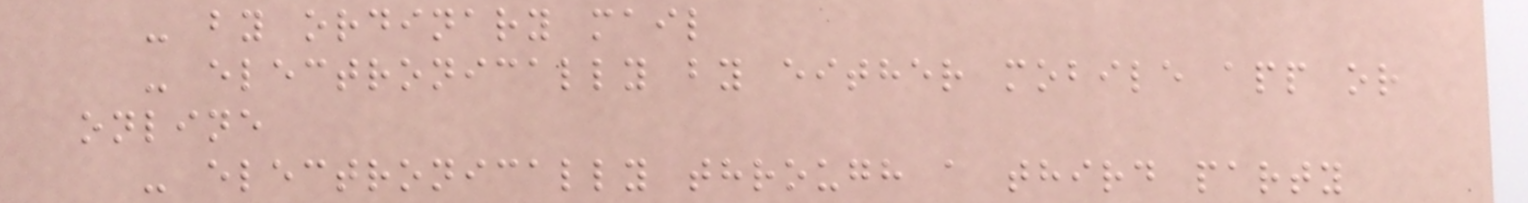- by ordinary mail
- electronically by either mobile app or
online
- electronically through a third party
